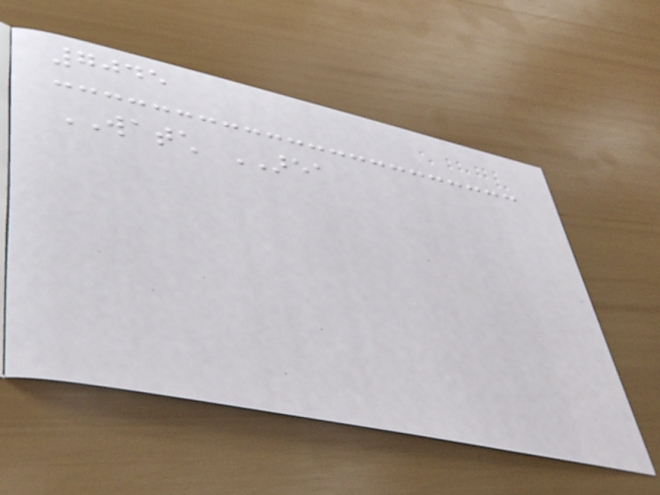7045
WATCH AREA
